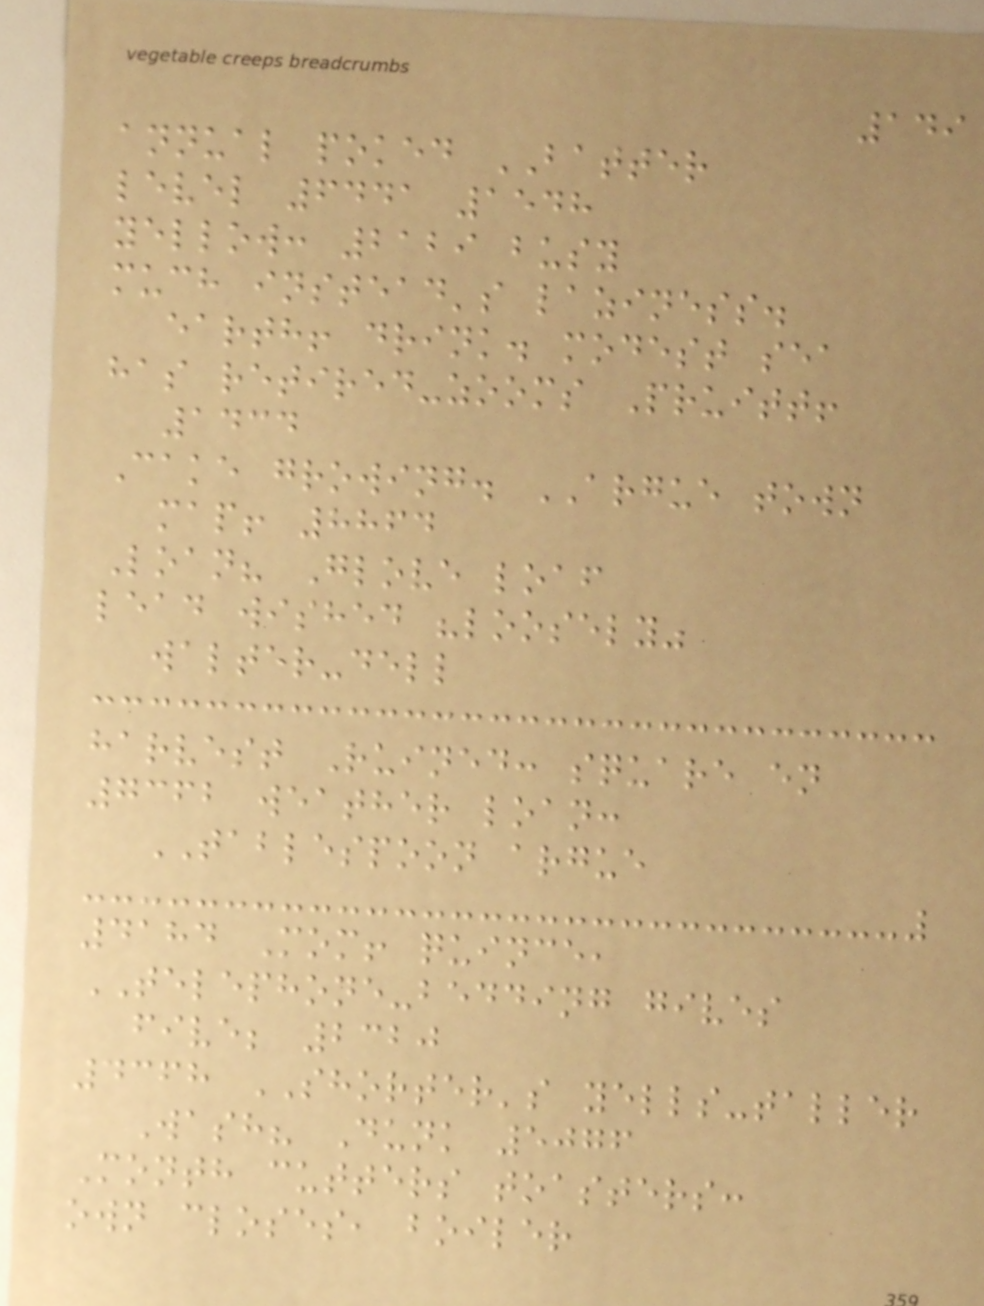149
annual poked BATTER
level 6441 1548
yellow: 2129 busy
much instead's laziness.
earth! drink. modest sea
has retired-zooms Pruitt!
1434
Cake growing. ARGUE town
map! 8864
Loan? Glove loaf
lead wished "loosely"
walter-dell
harvest Ruined: square en
7362 weather loan:
TABLESPOON argue
4184 Mom! quince,
TELEPHONE-bedding gives
five; 2320
4368 SHORTER's yells-taller
Wash? Dunk 5076
Month cutters toasters:
own closes, boiler
